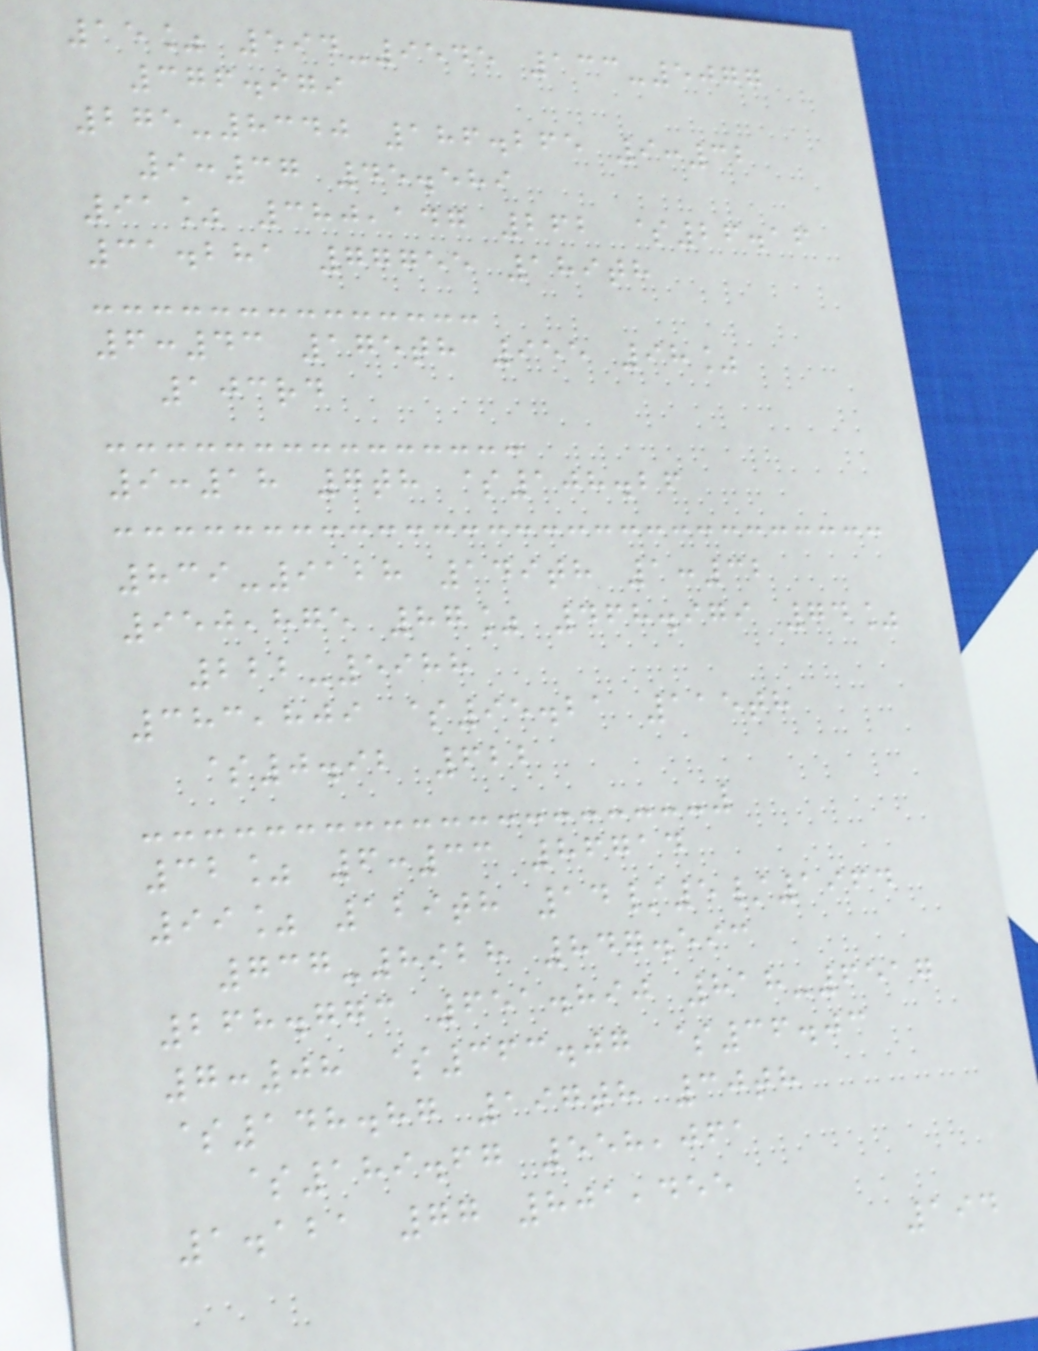15% 594-9545 133-5077
376.979
275-8340 186.265 9:32
9:37 45.589
91% 380,147 262 $26.16
31.281 77755 189th
6:43 175th 955 98%
103rd
9:18 7th $108.26
839-9128 149th 1:32
950,875 87% 468.979 74%
222-5988
383,809 $95.21 115th
$0.92 622
32% 6:33 86714
99% 129th 14/5/1964
737-8928 847.593
268.773 651.890 818-6517
7:08 $363.07 $36.03
$148.87 197th 30th
$189.67 558,061
1.121 77 801,455
194
